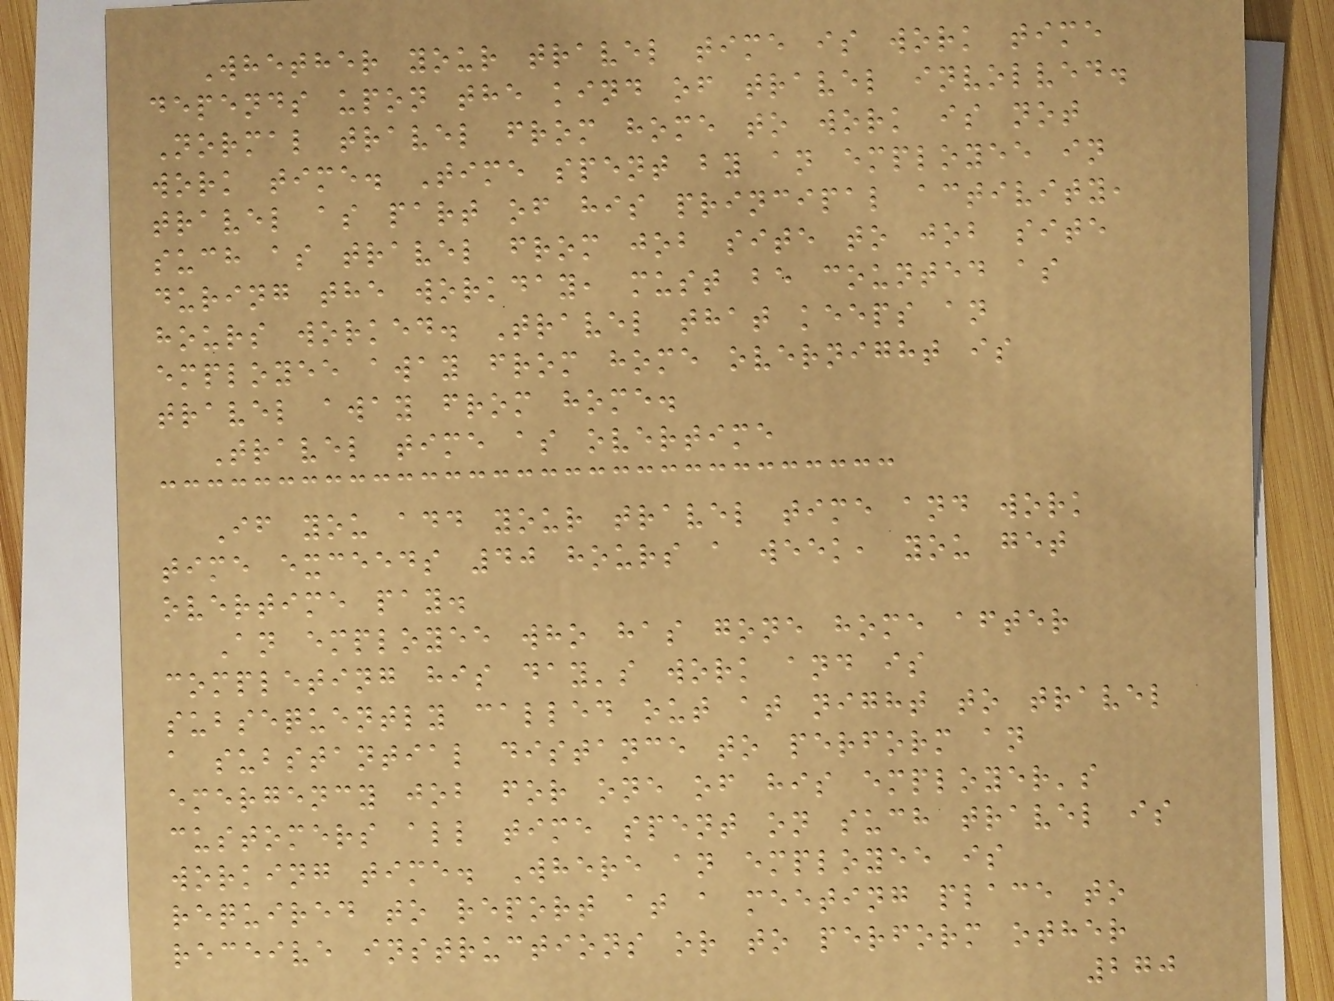Whether your travel time is work time
depends upon the kind of travel involved.
Normal travel from home to work is not
work time. Time spent by an employee in
travel as part of his principal activity,
such as travel from job site to job site
during the workday, must be counted as
hours worked. Travel that keeps an
employee away from home overnight is
travel away from home.
Travel time as overtime
If you add your travel time and work
time exceeds 40 hours a week, you get
overtime pay.
An employee who has gone home after
completing his day's work and is
subsequently called out at night to travel
a substantial distance to perform an
emergency job for one of his employer's
customers all time spent on such travel is
working time. Where an employee is
required to report at a meeting place to
receive instructions or to perform other
270
